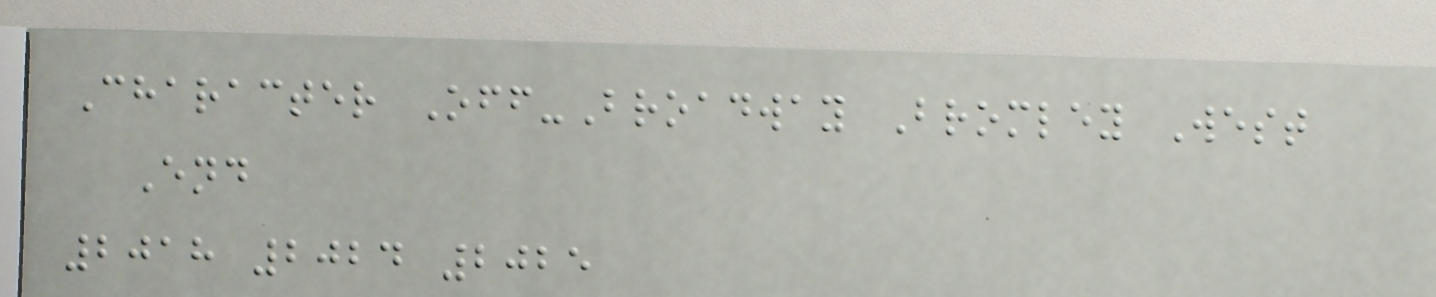Character Off-Broadway Bromley West
End
2018 2024 2025
